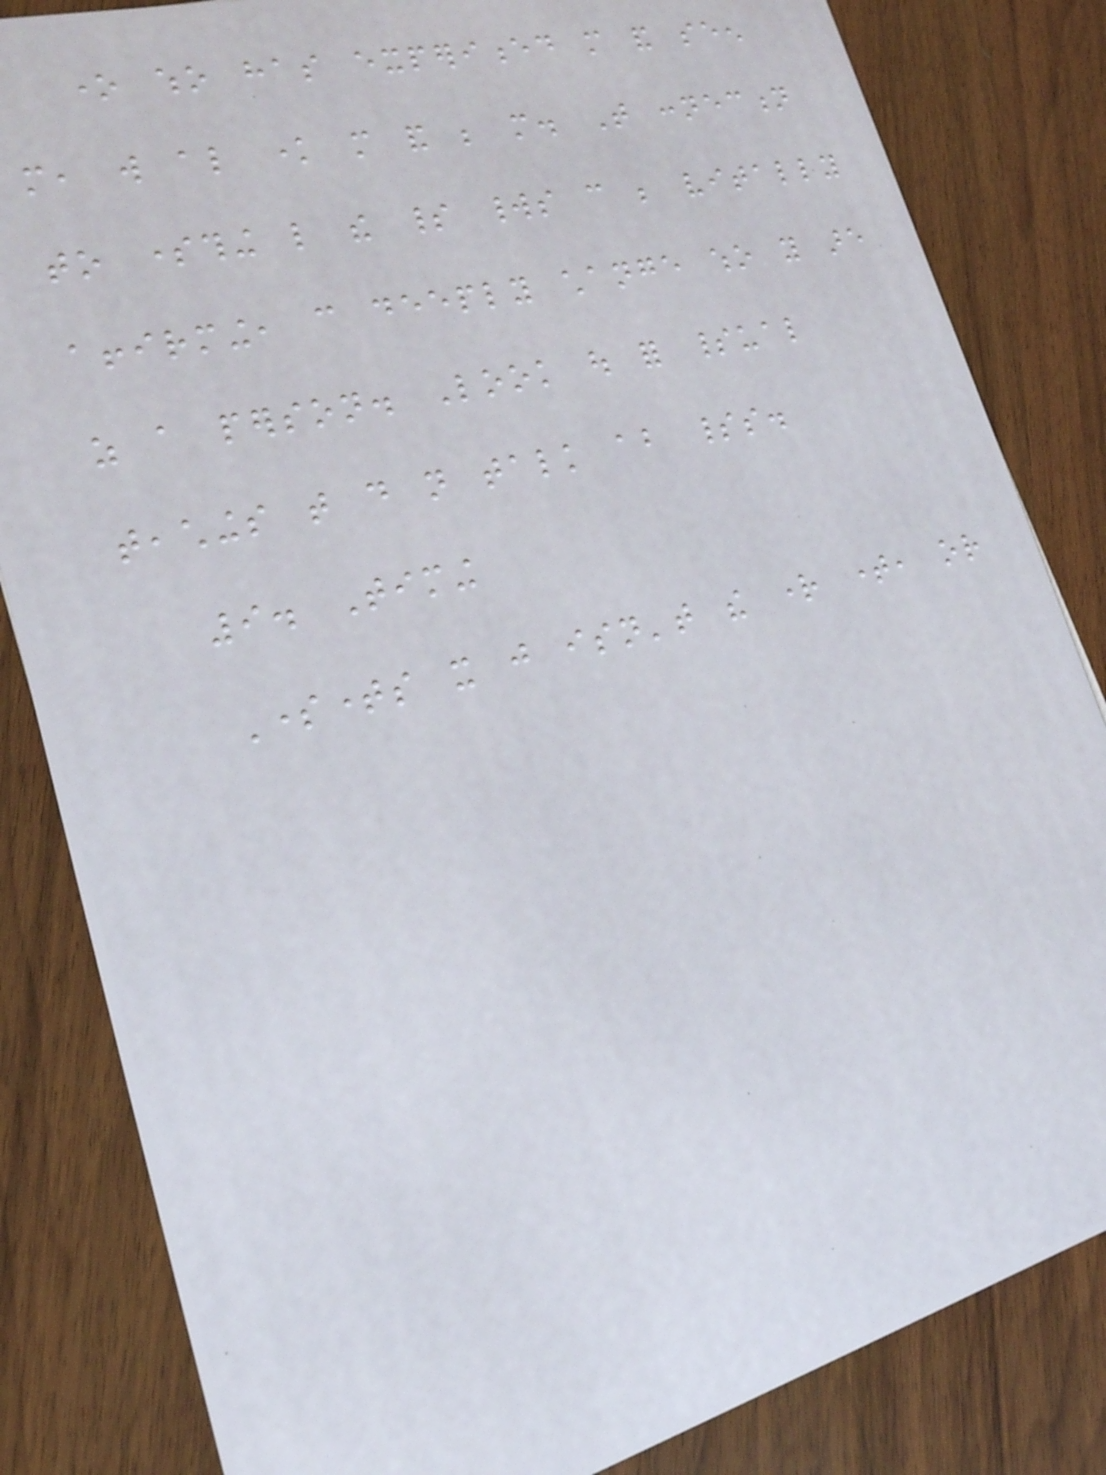one who has experienced more and seen
more, will also know more and be more. That connection
to something like the spirit worlds can be vitally
affirming, can deeply change who you are
as a person. Look out for spiritual
teachings that do not talk about spirits.
9. Timing
Sometimes it just isn't the right time, or
